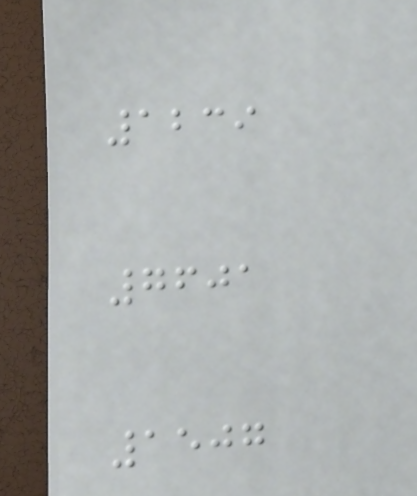1239
7601
1507
